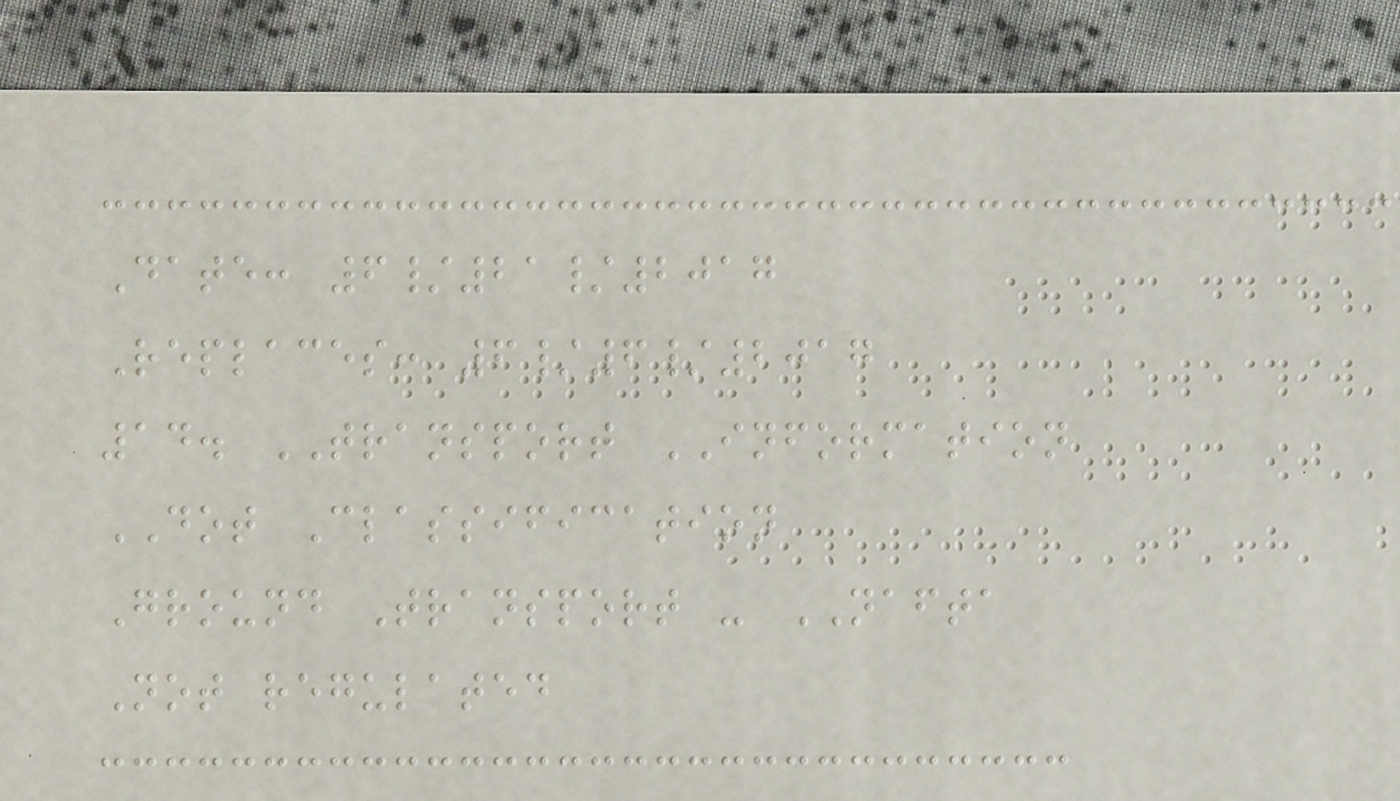Date: 6/21/2017
Replaces: 6/6/2017
14. TRANSPORT INFORMATION
DOT Classification
Ground Transport - NAFTA
Not regulated
